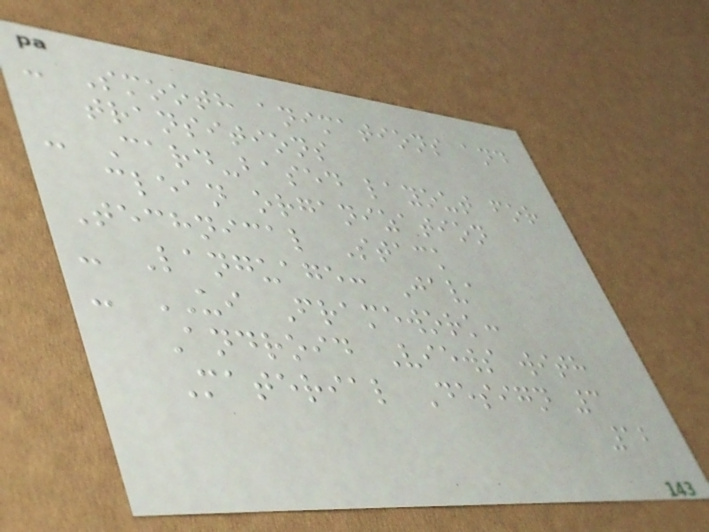- Smooth animations and
transitions
- Card-based layout for
clean organization
Technical Stack
- Language: Java
- UI Framework:
Android Views with
Material Design 3
12
